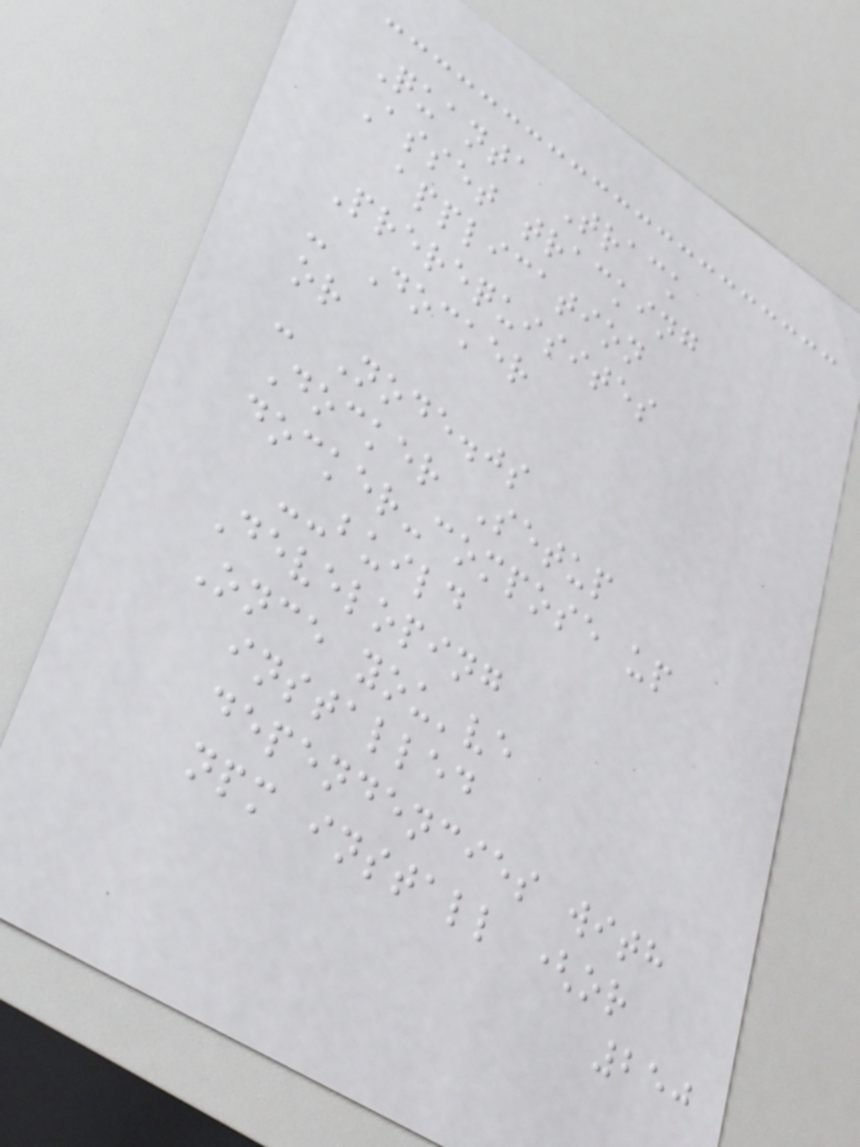Quanta Track
Asset tracking
application
Prerequisites
- Docker
or
- Node.js
Docker Setup
docker-compose up
--build
Developing
Once you've
installed
dependencies with
npm install (or
250
